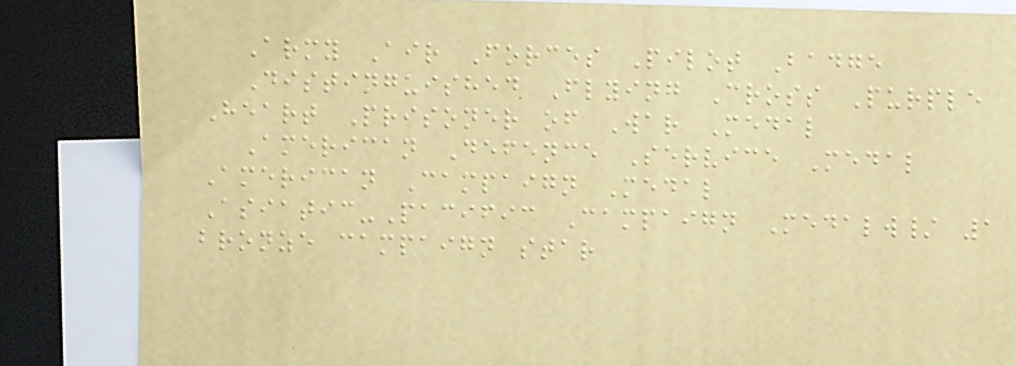Army Air Forces Pilot Badge
Distinguished Flying Cross Purple
Heart Prisoner of War Medal
American Defence Service Medal
American Campaign Medal
Asiatic-Pacific Campaign Medalw/ 1
bronze campaign star
